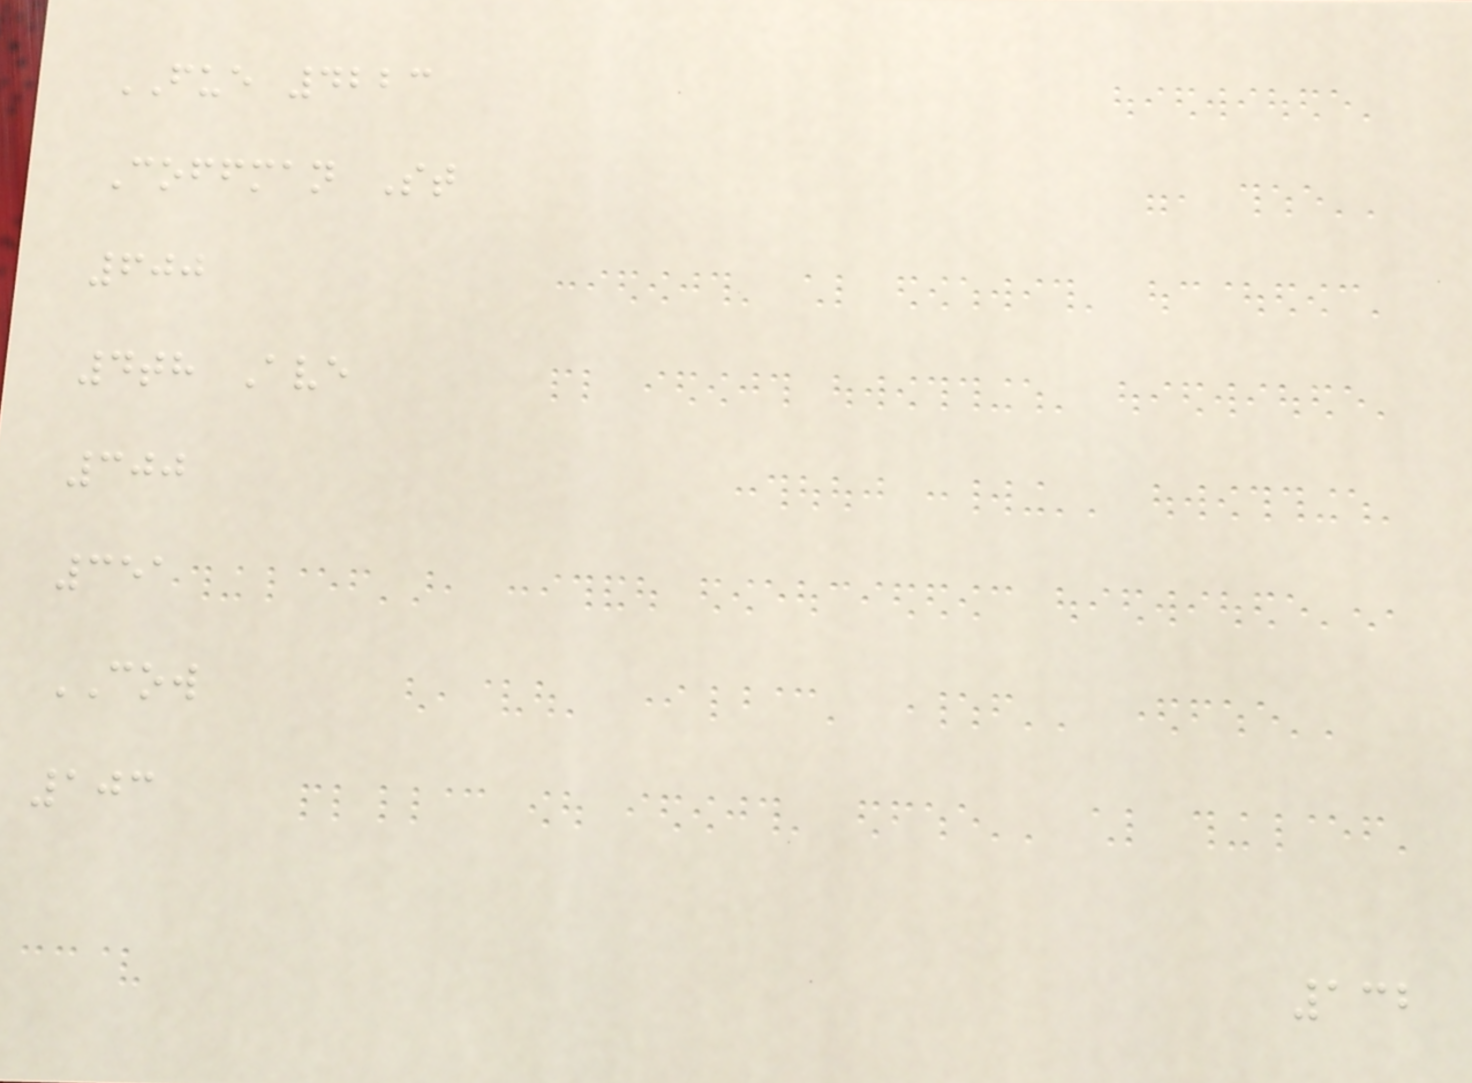FUE 4223
Coffman St
600
4th Ave
300
351
COW
103
132
